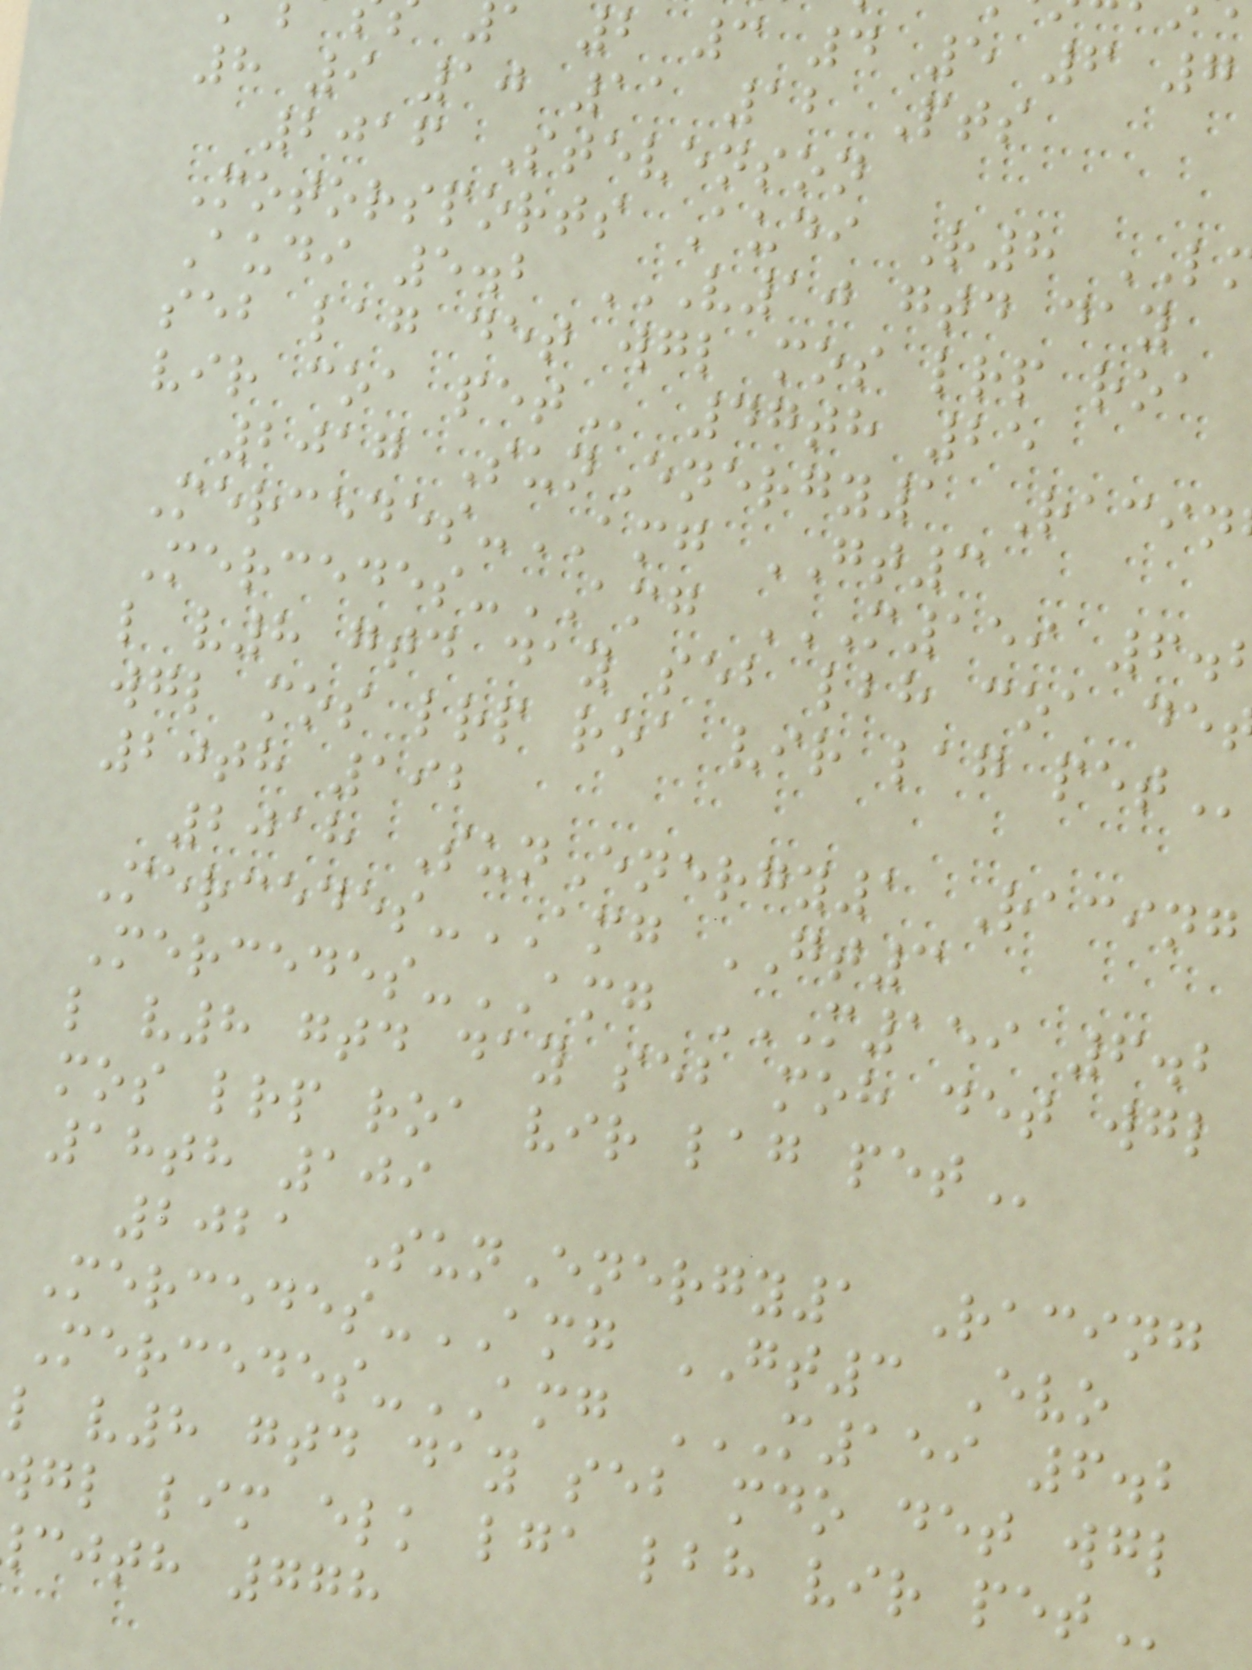a 2 3 4 5 6 7
8 9 10 11 12 Pts
2016 Stevenson
Motorsports Audi R8
Audi 5.2 V10 GTD DAY
seb lag det wgl mos lrp roa
vir coa
2017 SunEnergy1 Racin
Mercedes-AMG GT3
l v8 gtd day seb lbh coa
wgl mos lrp roa vir lag
20th 192
2018 SunEnergy1 Racing
Mercedes-AMG GT3
Mercedes-AMG M159 6.2
l v8 gtd day seb moh det wgl
mos lrp roa vir lag
18th 109
2021 SunEnergy1 Racing
Mercedes-AMG GT3 Evo
Mercedes-AMG M159 6.2
l v8 gtd day seb mdo det wgl
gl lim elk lga lbh vir
cjth 778
